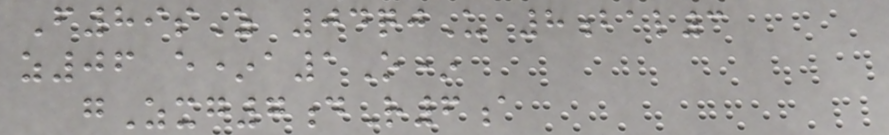F89sZ 04qjU 8bal3
z06 e*a1O*
gZxg7dR6a
